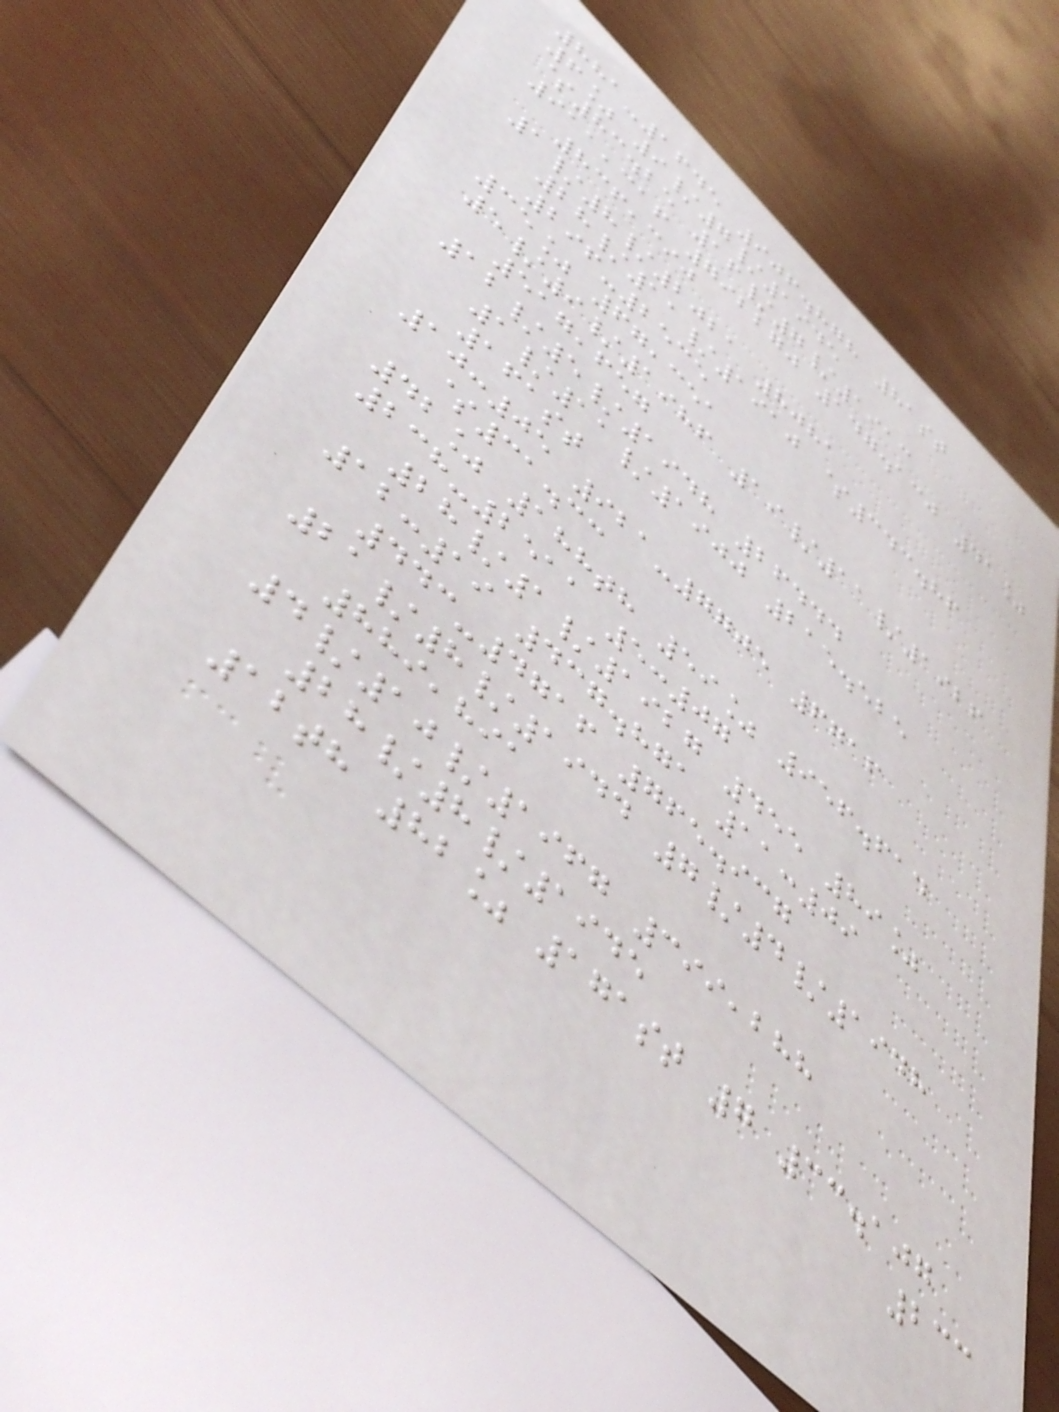881-1645 906.878 81st
6% 9/7/1945
$83.25 16/7/1913
911,316 792270 147.130 41%
836,390
1/8/2021 8081
28/11/1910 $343.86
296-2535
35% 67,351
5/9/1986 19/11/1926
517,657
12/5/1948 26444
1/11/1900 215.525
161st
10:05 921-7705 6716
$31.33
42% 188th 59% 956.614
238-2511 5:07
28/1/1927 455 89%
12:19 437.871 11:09
443-4716 765.937
21/8/1944 7/4/1948
889,891
4/10/1967 399,288
28/8/1945
12th 82% 171st 7 33.107
233
